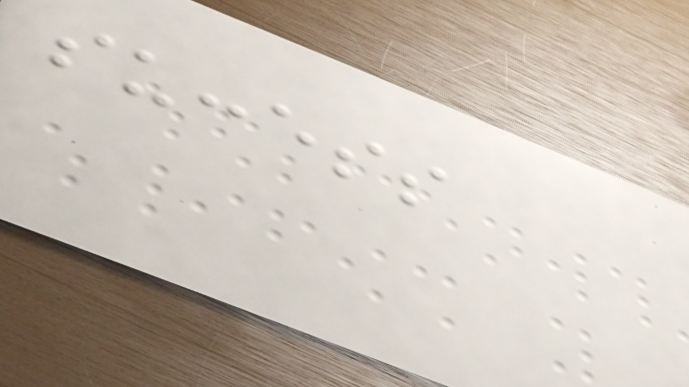success
